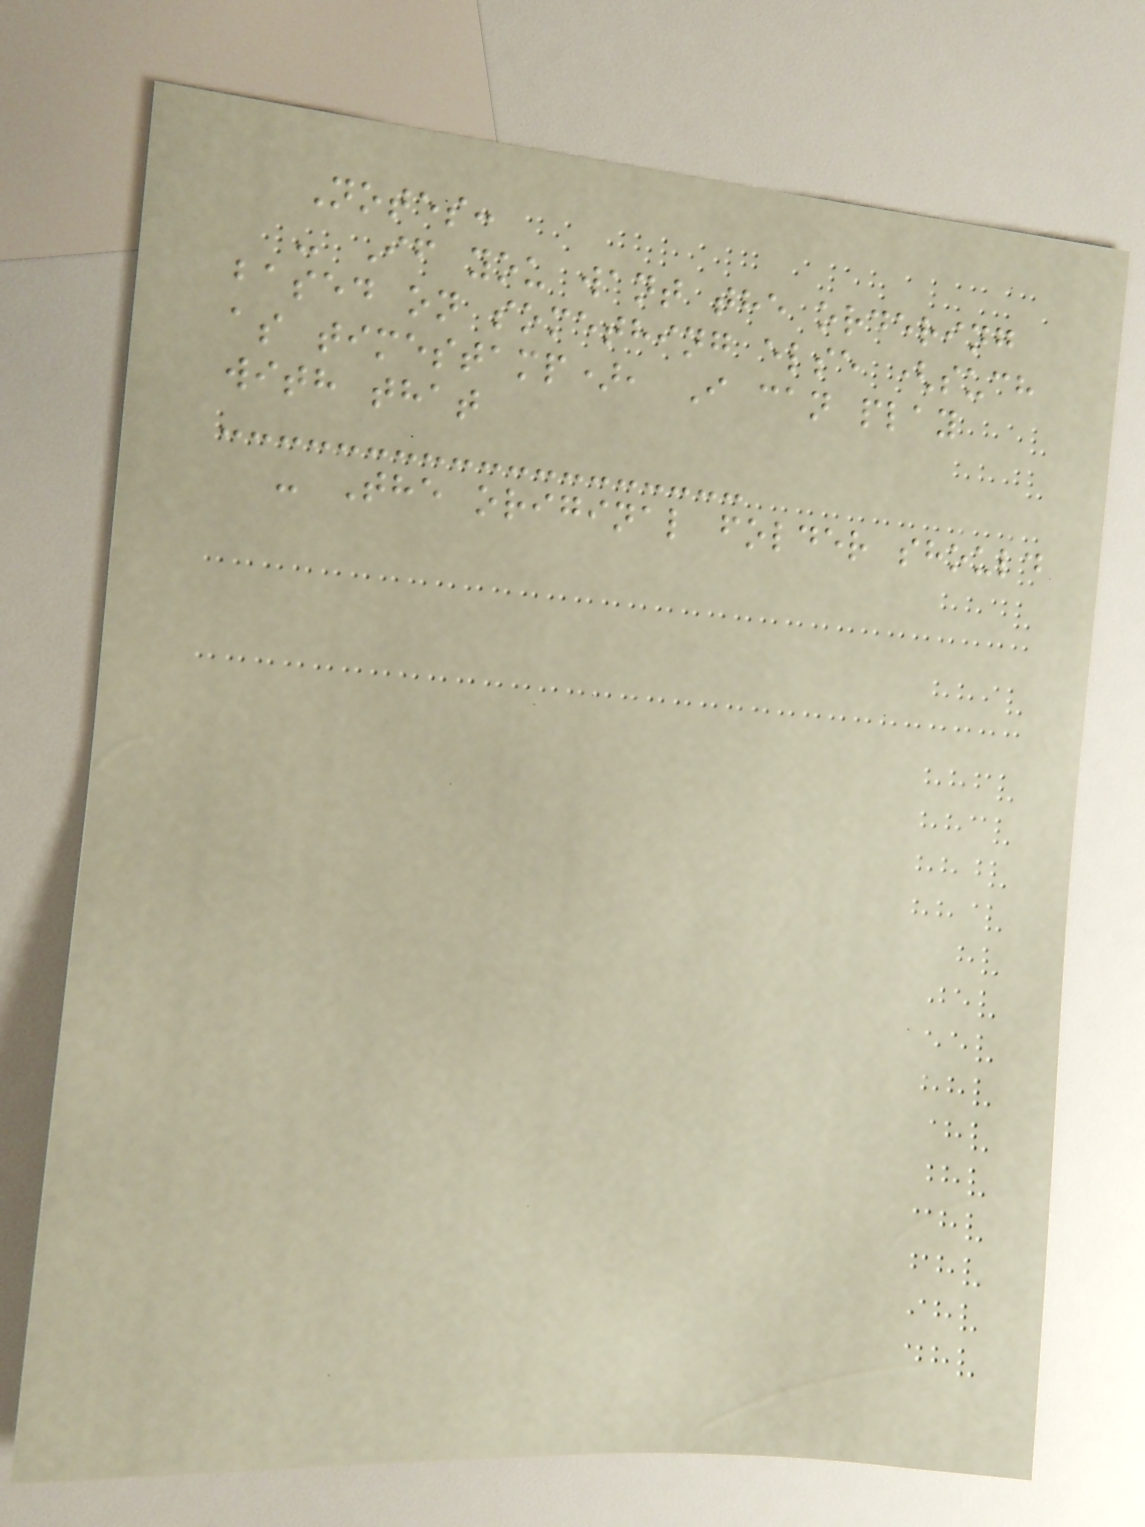Notes:
- If you want the ordering
based on something else (such
as timestamp), I can play
with that
- The original folder should
